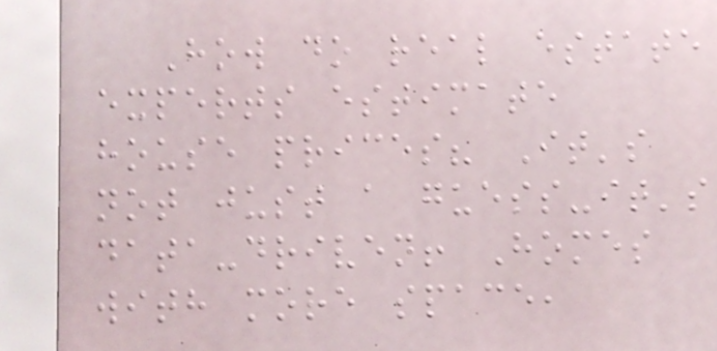How do real estate
experts estimate
house prices? It's
not just a guess-it's
data-driven! Homes
with more space,
